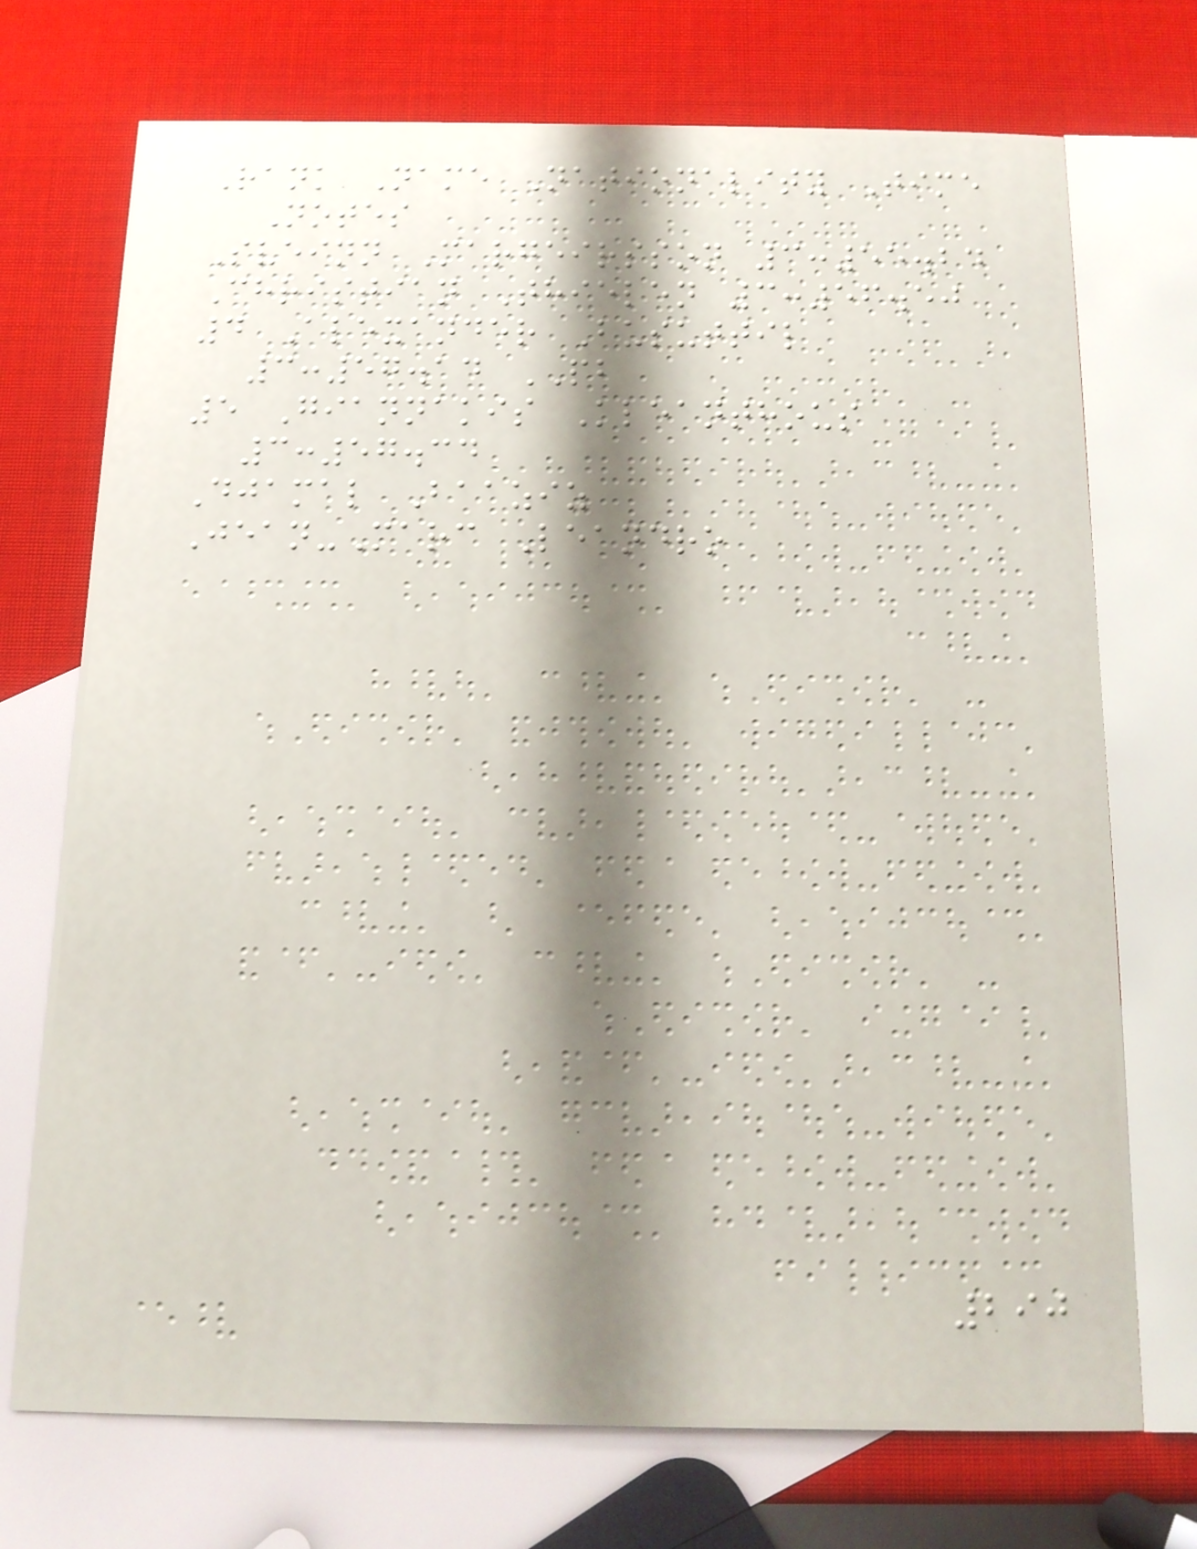Rank Name Nationality Time
Notes
Sveinn Margeirsson 3:55.24
Christian Thielen 3:56.50
4 Alexander Busuttil
3:57.14 PB
5 Giannakis Kleanthous
3:57.34
Djamal Baaziz
Jean-Marc Leandro
290
